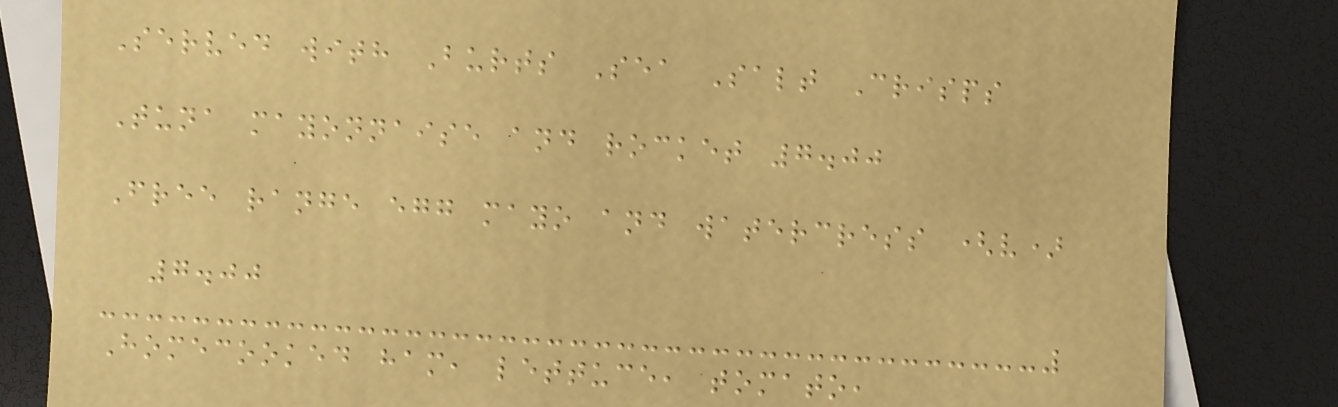Served with Burts Sea Salt Crisps
Tuna mayonnaise and rocket 7.00
Free range egg mayo and watercress (v)
7.00
Homecooked ham, lettuce, tomato,
